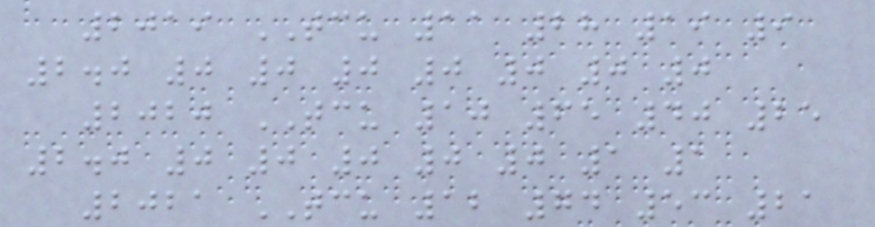2019 TCU 11 28 19 9
2.0 0 0 0 0 0 0 0
2020 TCU 10 65 40 25
2.0 0 0 0 0 0 1 1
2021 TCU 12 74 53 21
